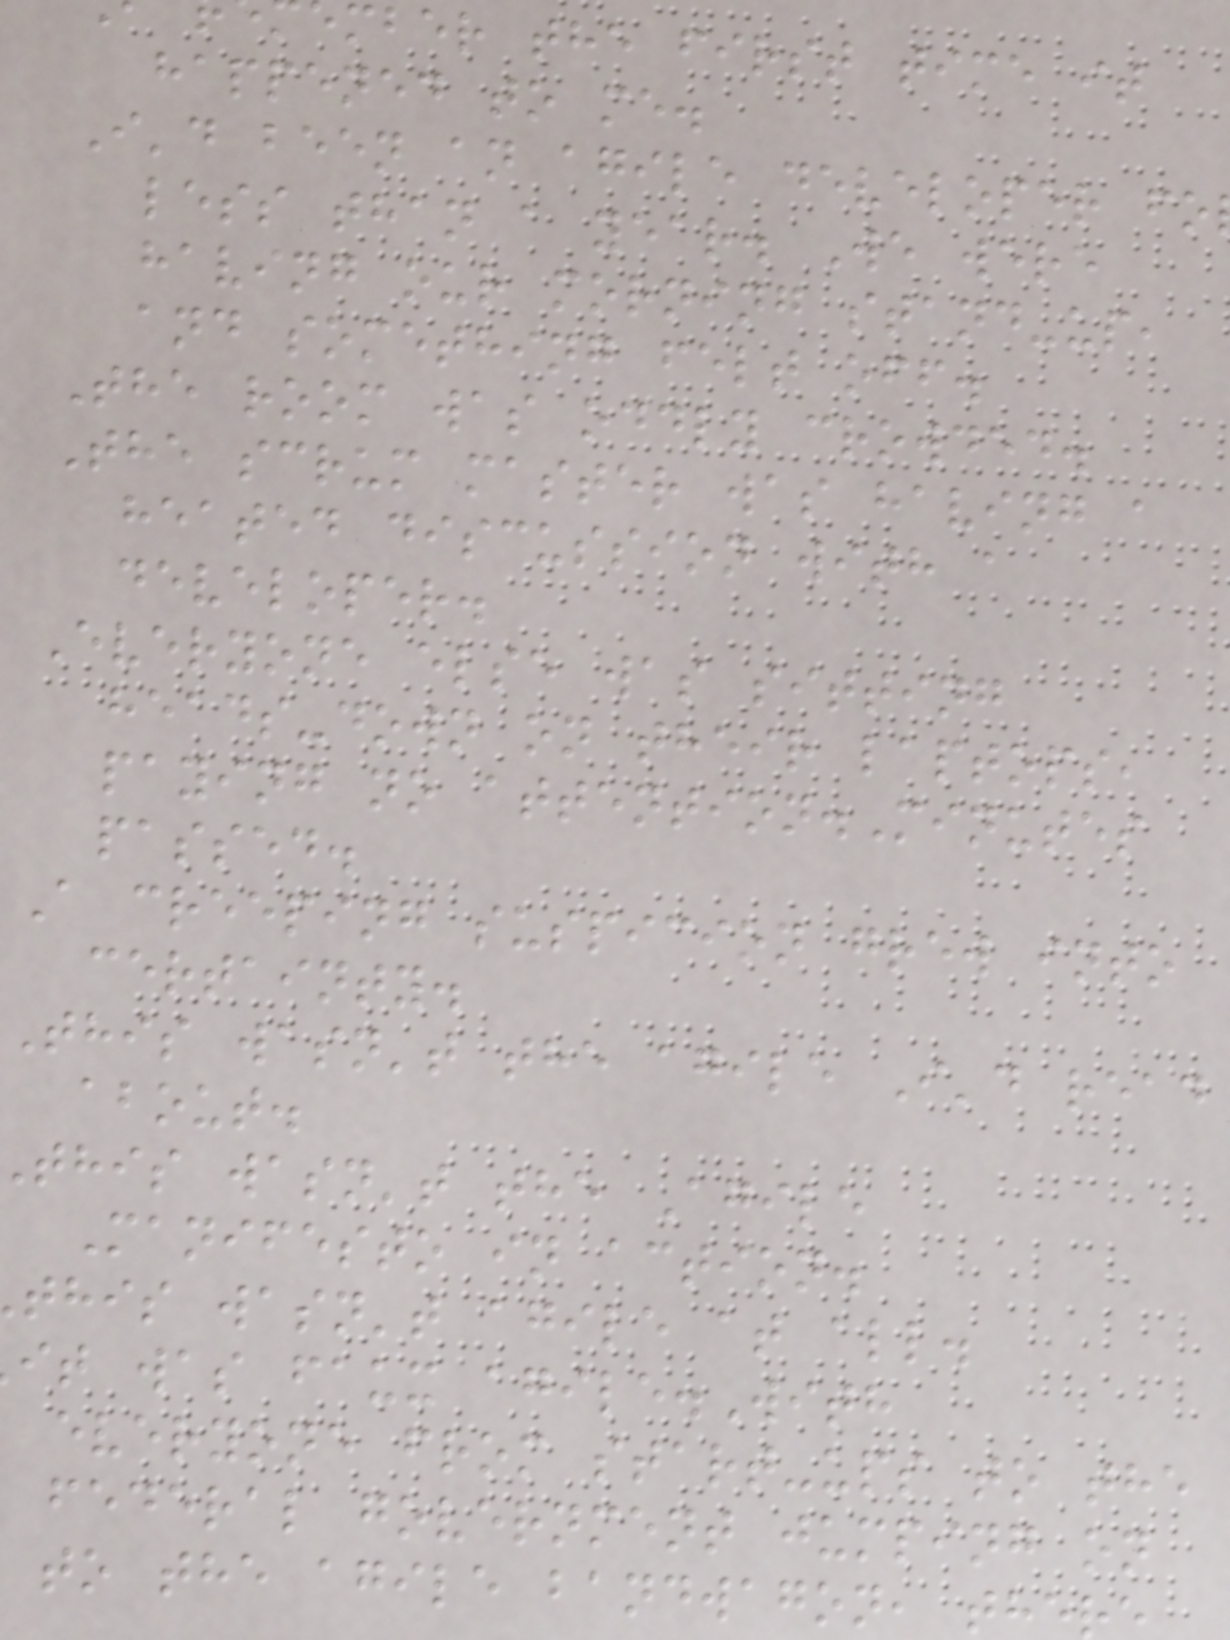mber the first time it
happened to me.
I'd been an agile developer fo
less than a year. We were
having our morning stand-up,
and something felt off.
The room was oddly crowded.
The scrum master was having a
heated discussion with a
developer.
Everyone else was sitting
heads-down on their laptops,
paying no attention.Minutes
passed.
A creeping suspicion grew into
certainty.
This wasn't the agile I'd read
about.
this wasn't the Agile
Manifesto in action.
this wasn't agile at all.
it was faux agile.With
everyone from start-ups to the
federal government jumping on
to the agile bandwagon, ther
